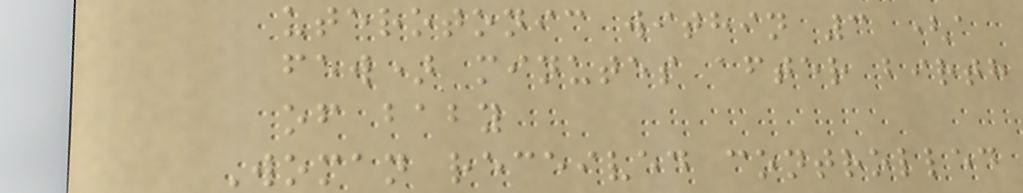uterotonic within 3 (a
few) minutes after birth
of baby
Woman received controlled
